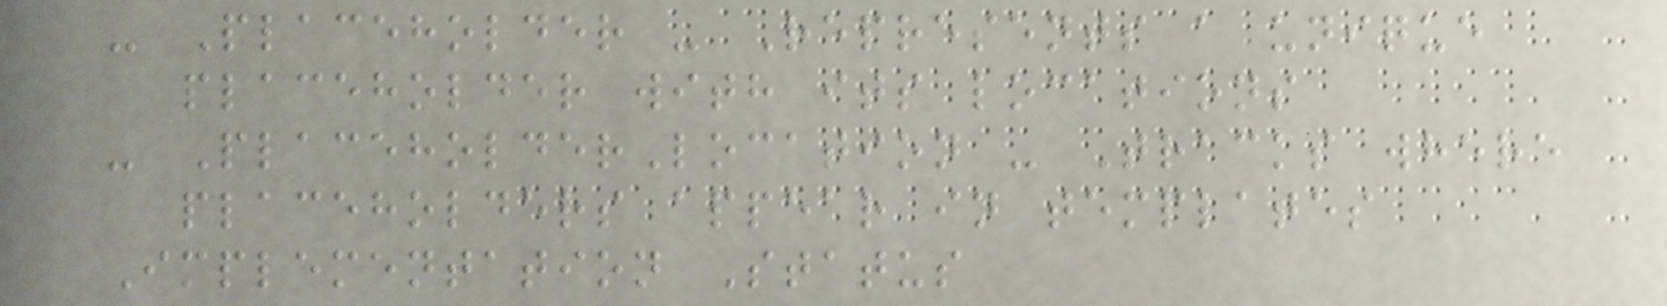- Placeholder - Represents a unique
placeholder with its locations
- PlaceholderLocation - Tracks where
placeholders appear in templates
Implementation Status
